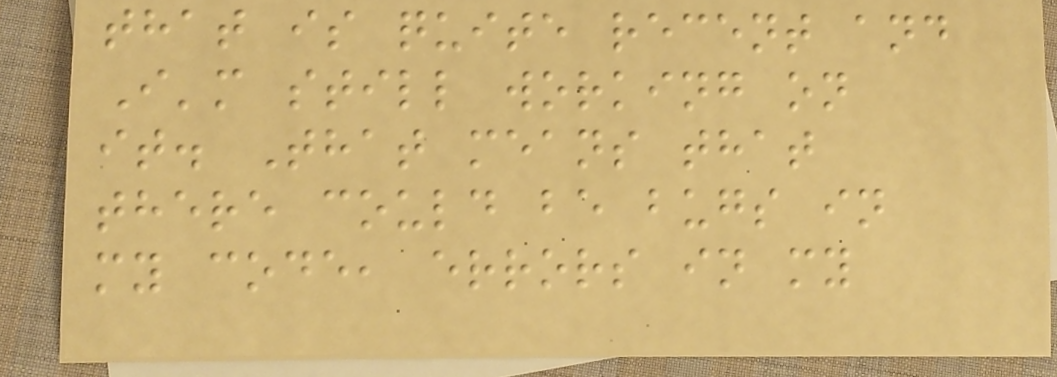that is quite recent and
I'm still working on
it. That means that
there could be bugs in
my code, errors in my
